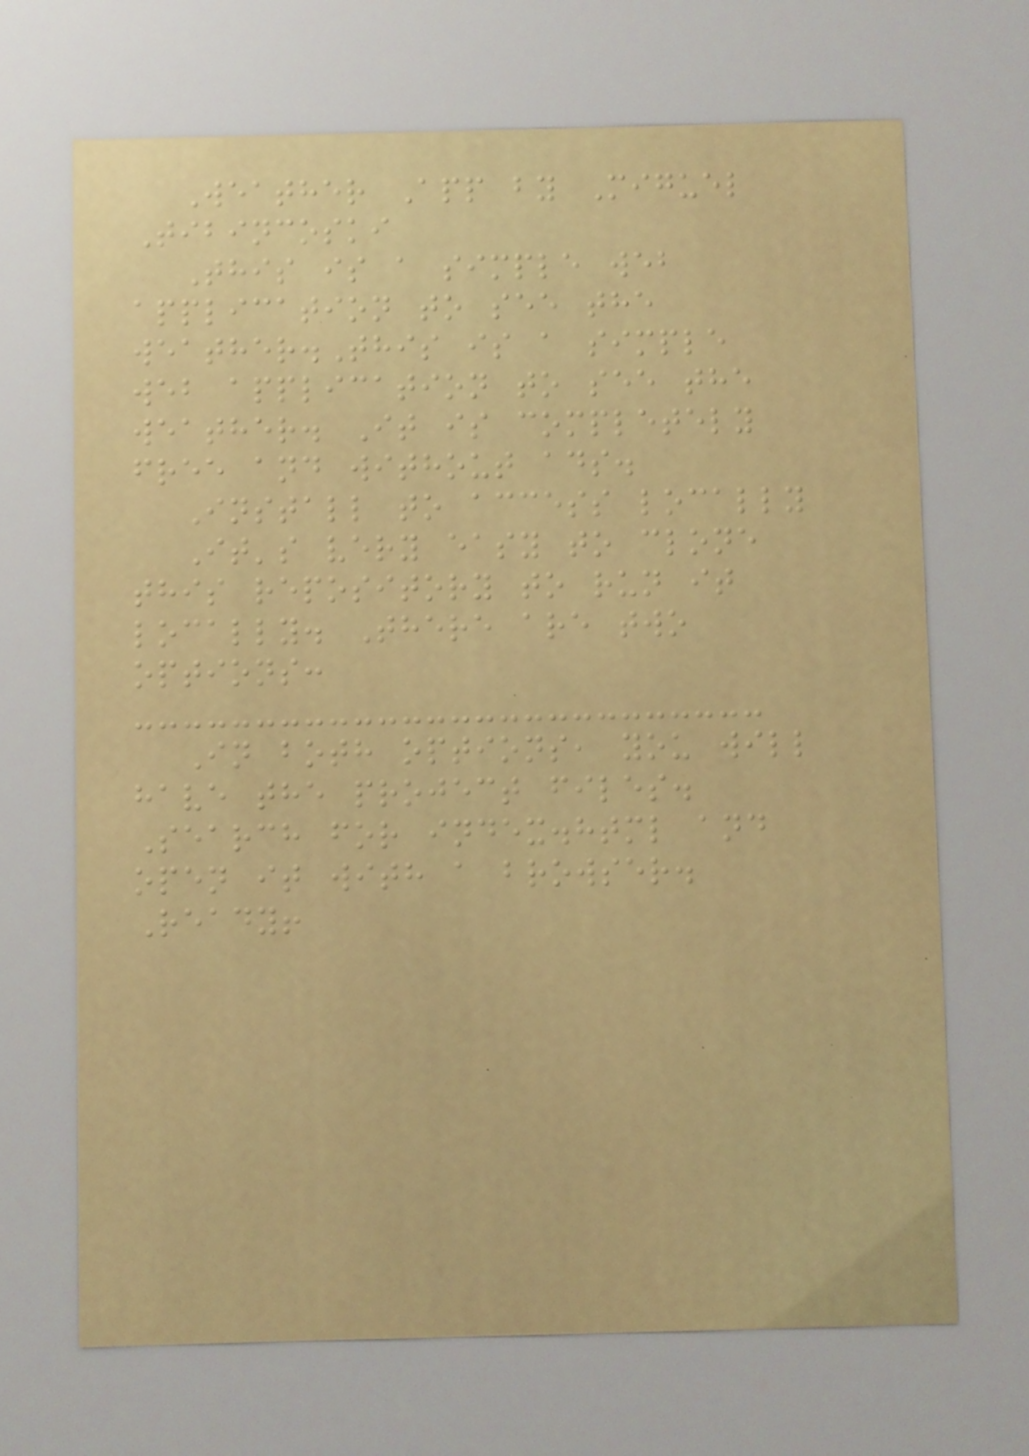Weather App by Miguel
Tibincoski
This is a simple web
application to see the
weather.This is a simple
web application to see the
weather. It is completely
free and without ads.
Install to access locally
It's very easy to clone
this repository to run it
locally. There are two
options:
In both options, you will
have the project files.
Search for index.html and
open it with a browser.
Ready!
